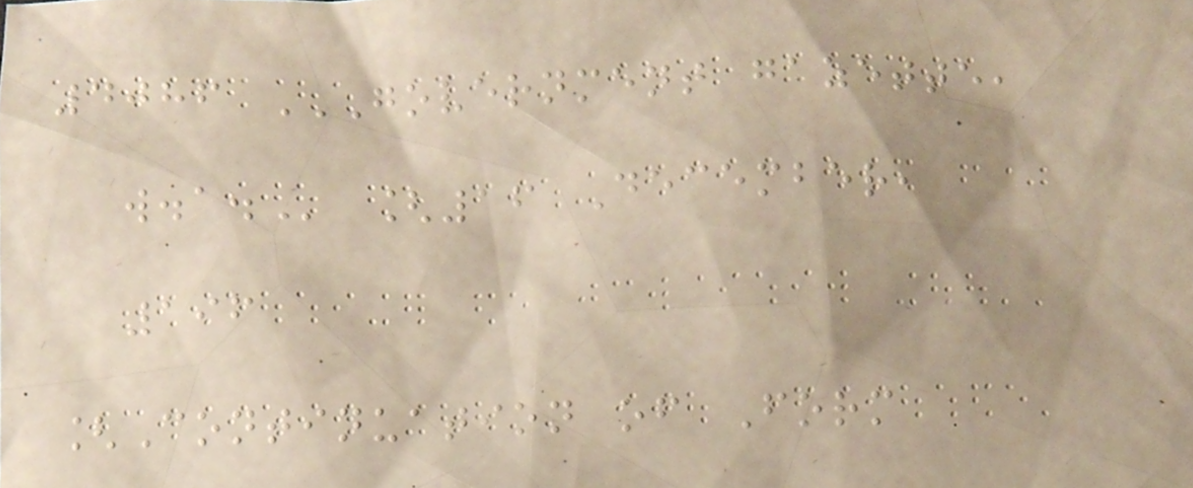4086 GOVERNMENT GAZETTE,
W.A. [16 December,
196
[Continuation of Form
